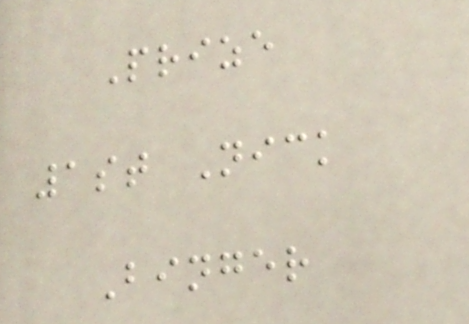Prize
1st Nick
Binger
